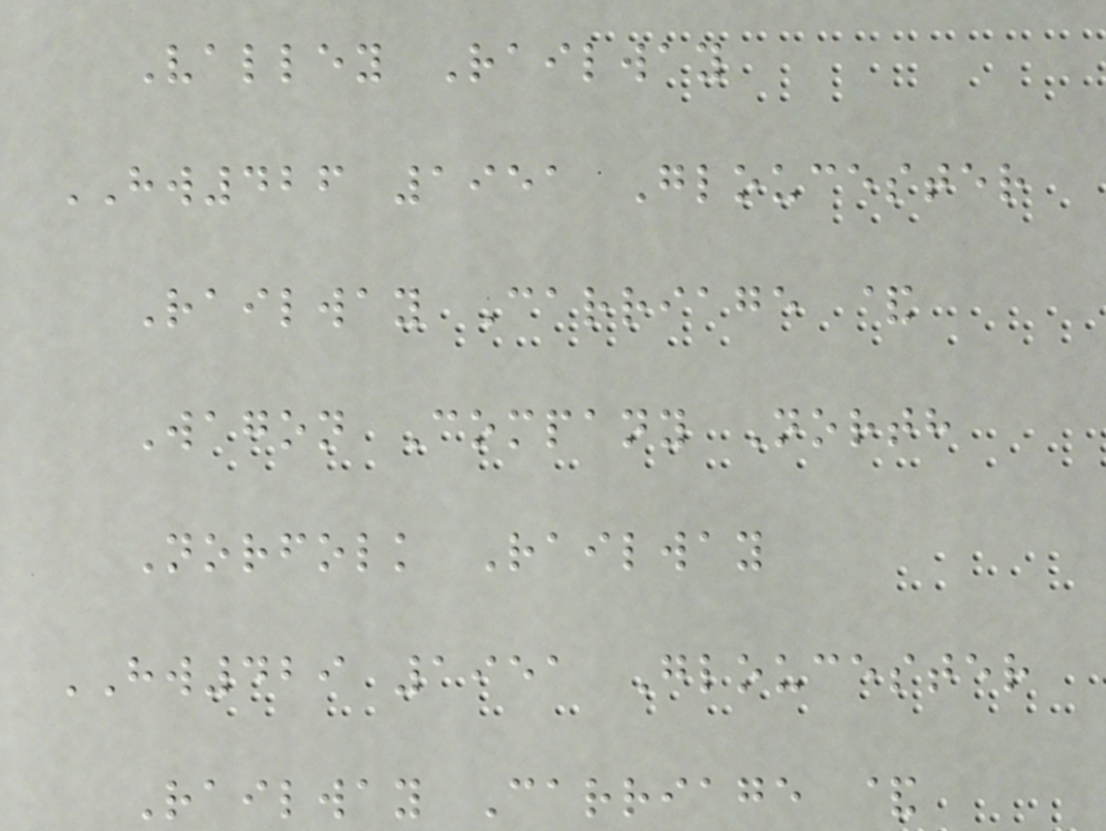Valley Railway
HW426 1951 Gloucester
Railway Carriage &
Wagon Company North
Norfolk Railway
HW429 1951 Gloucester
Railway Carriage &
